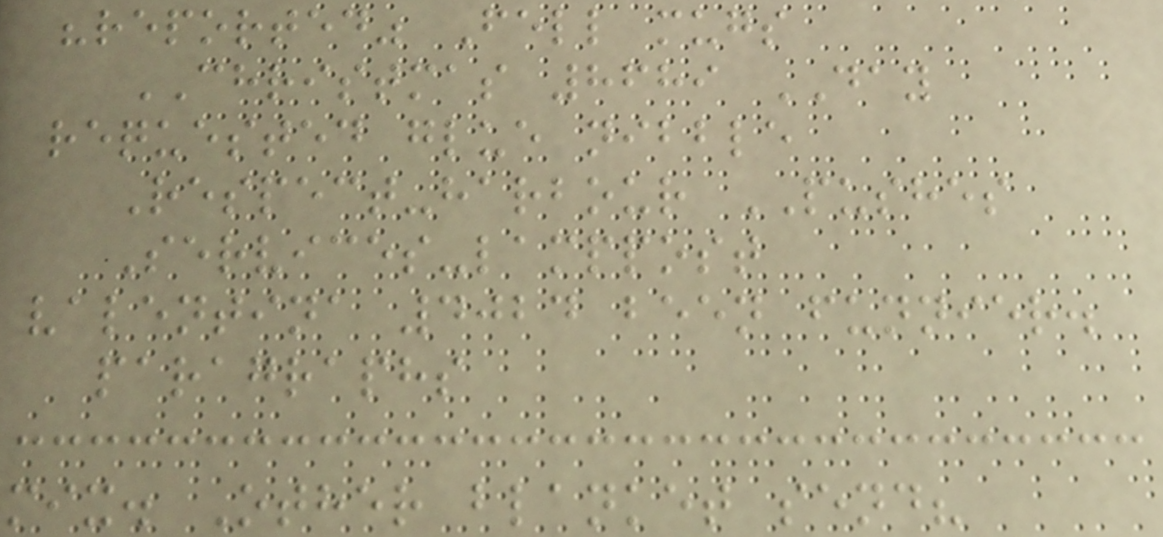"reported" Fell mugs
CHRISTMAS 8689 DAY
requested glue nibble
Respect-harbour PUSHES
Services-lamppost
valentina 4024 been funnier.
paragraphs
mix. Other blanket send?
